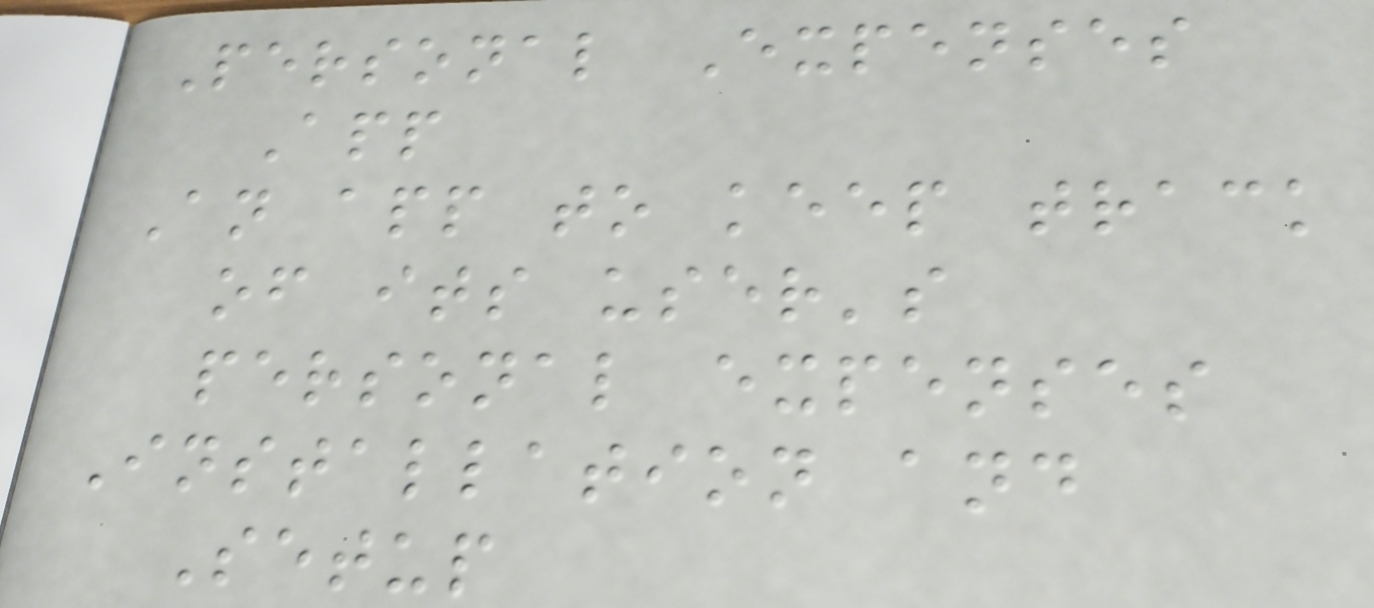Personal Expenses
App
An app to keep track
of its user's
personal expenses
Installation and
Setup
